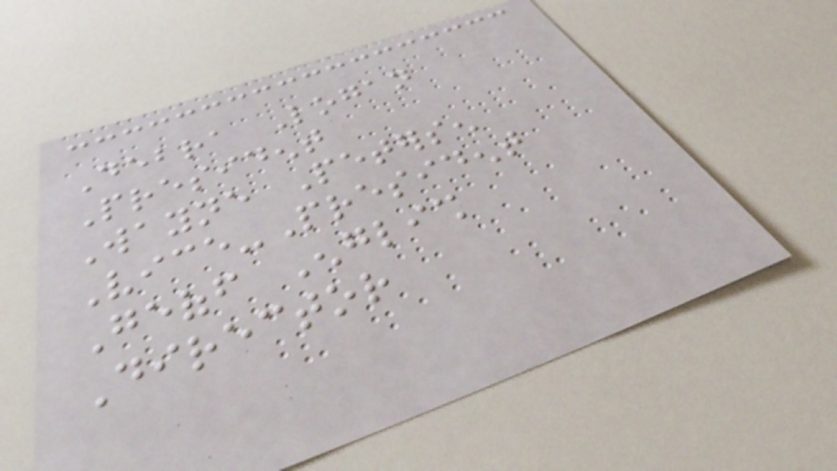Debra Logan
President
Wayne Petersen
Vice-President
Geoff English
Director
